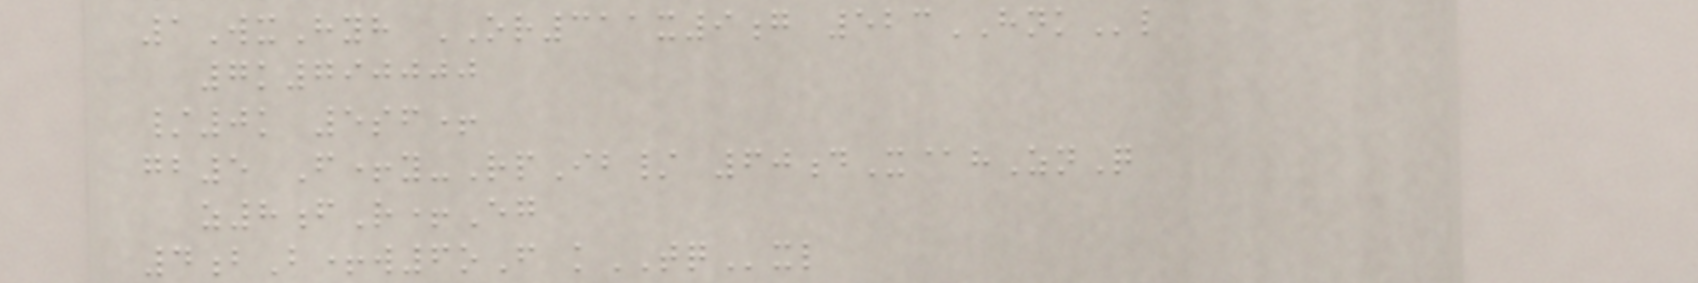1WxHyh OR311x9g 523HNKl
7k790000
/0k 5sf+
gb5 F+y-RpIb/ 60dX@hZnQ
z8fR+Eg
4bB+w6oF kTQxl
